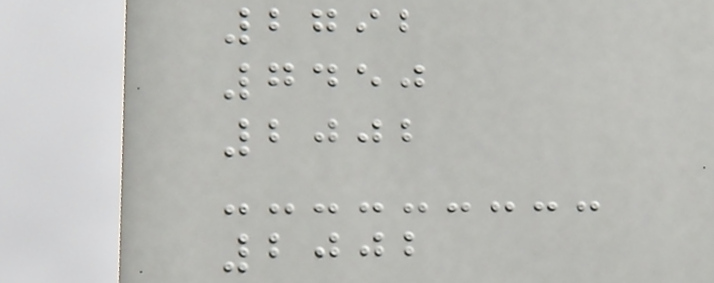2792
7450
2002
2002
